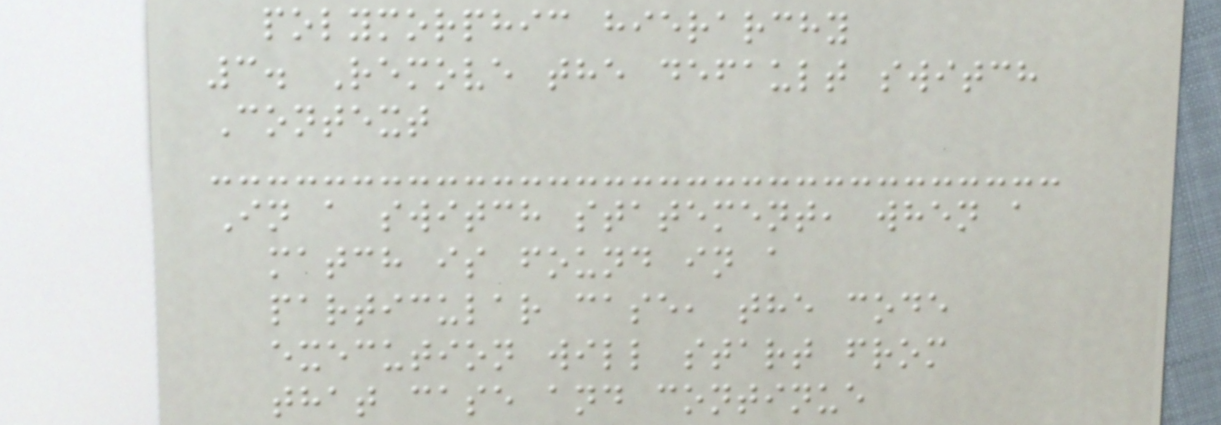polymorphic hierarchy
3. Remove the default switch
Context
In a switch statement, when a
match is found in a
particular case, the code
execution will start from
that case and continue
